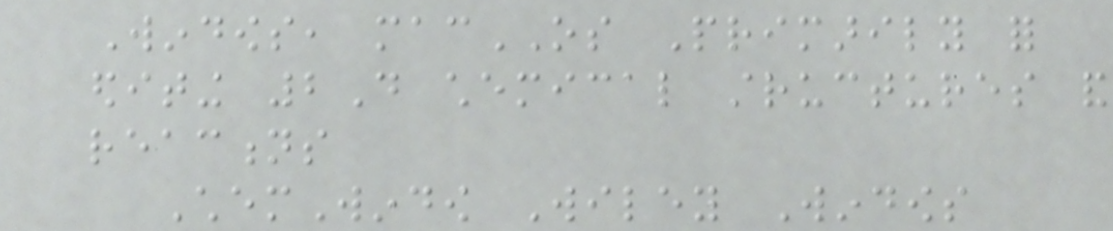Windows, macOS Primarily for
editing 2D chemical structures and
reactions
ChemWindow Wiley Windows
